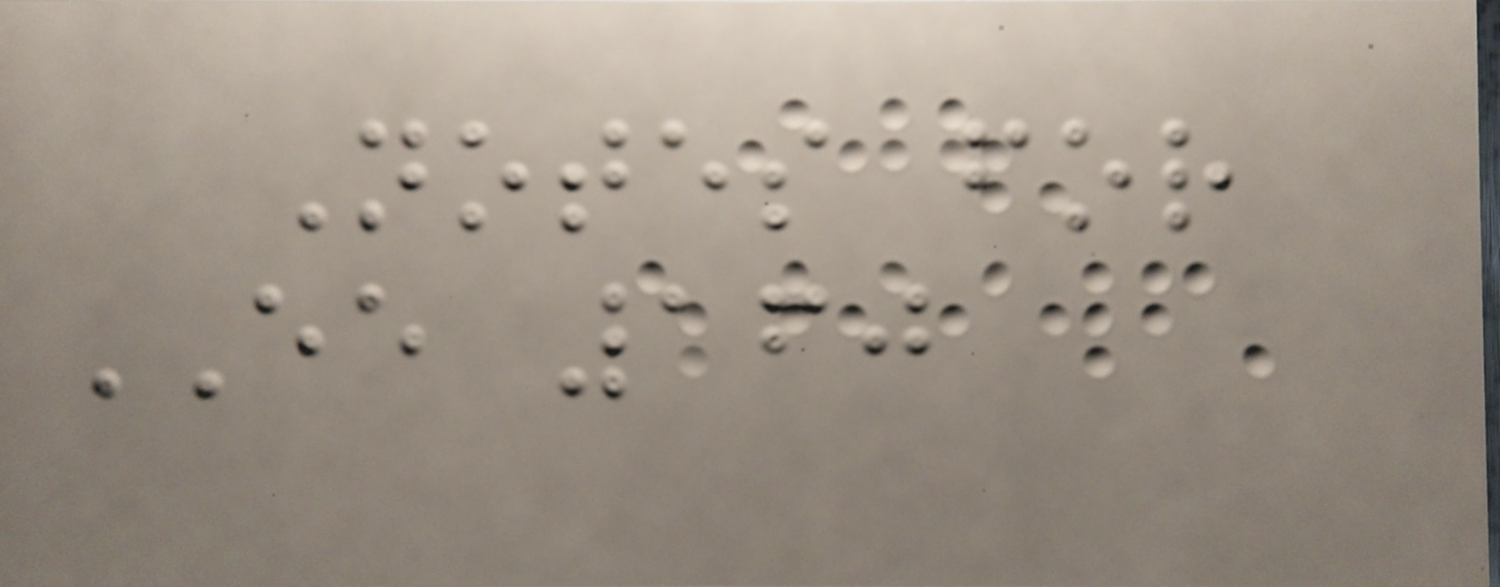Notes for
EE 160
